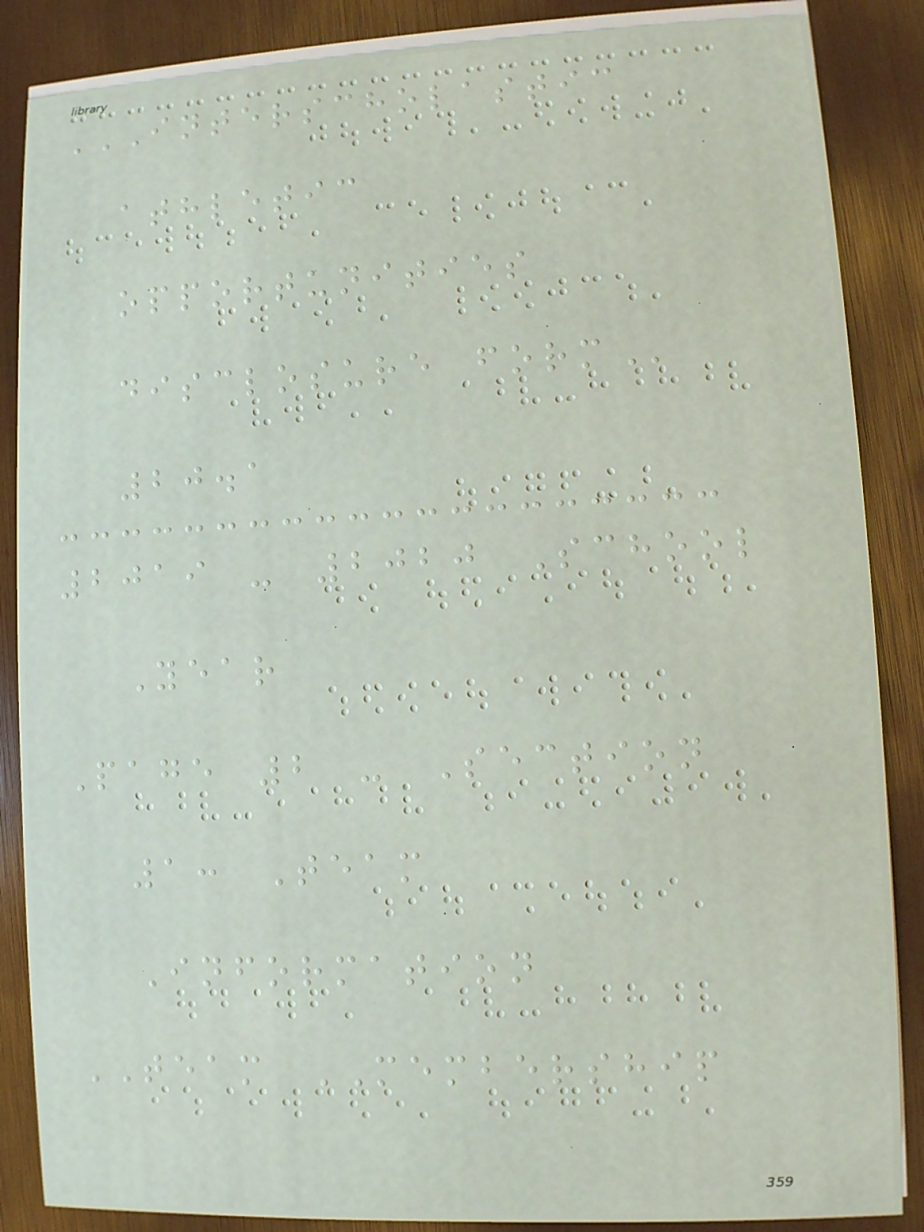INTERSCHOLASTIC
ATHLETIC
OPPORTUNITIES
DISCLOSURE FORM
20.1
2019 - 2020 School
Year
Page 2 - Section
1: Team
Information
TEAM MEMBERSHIP
